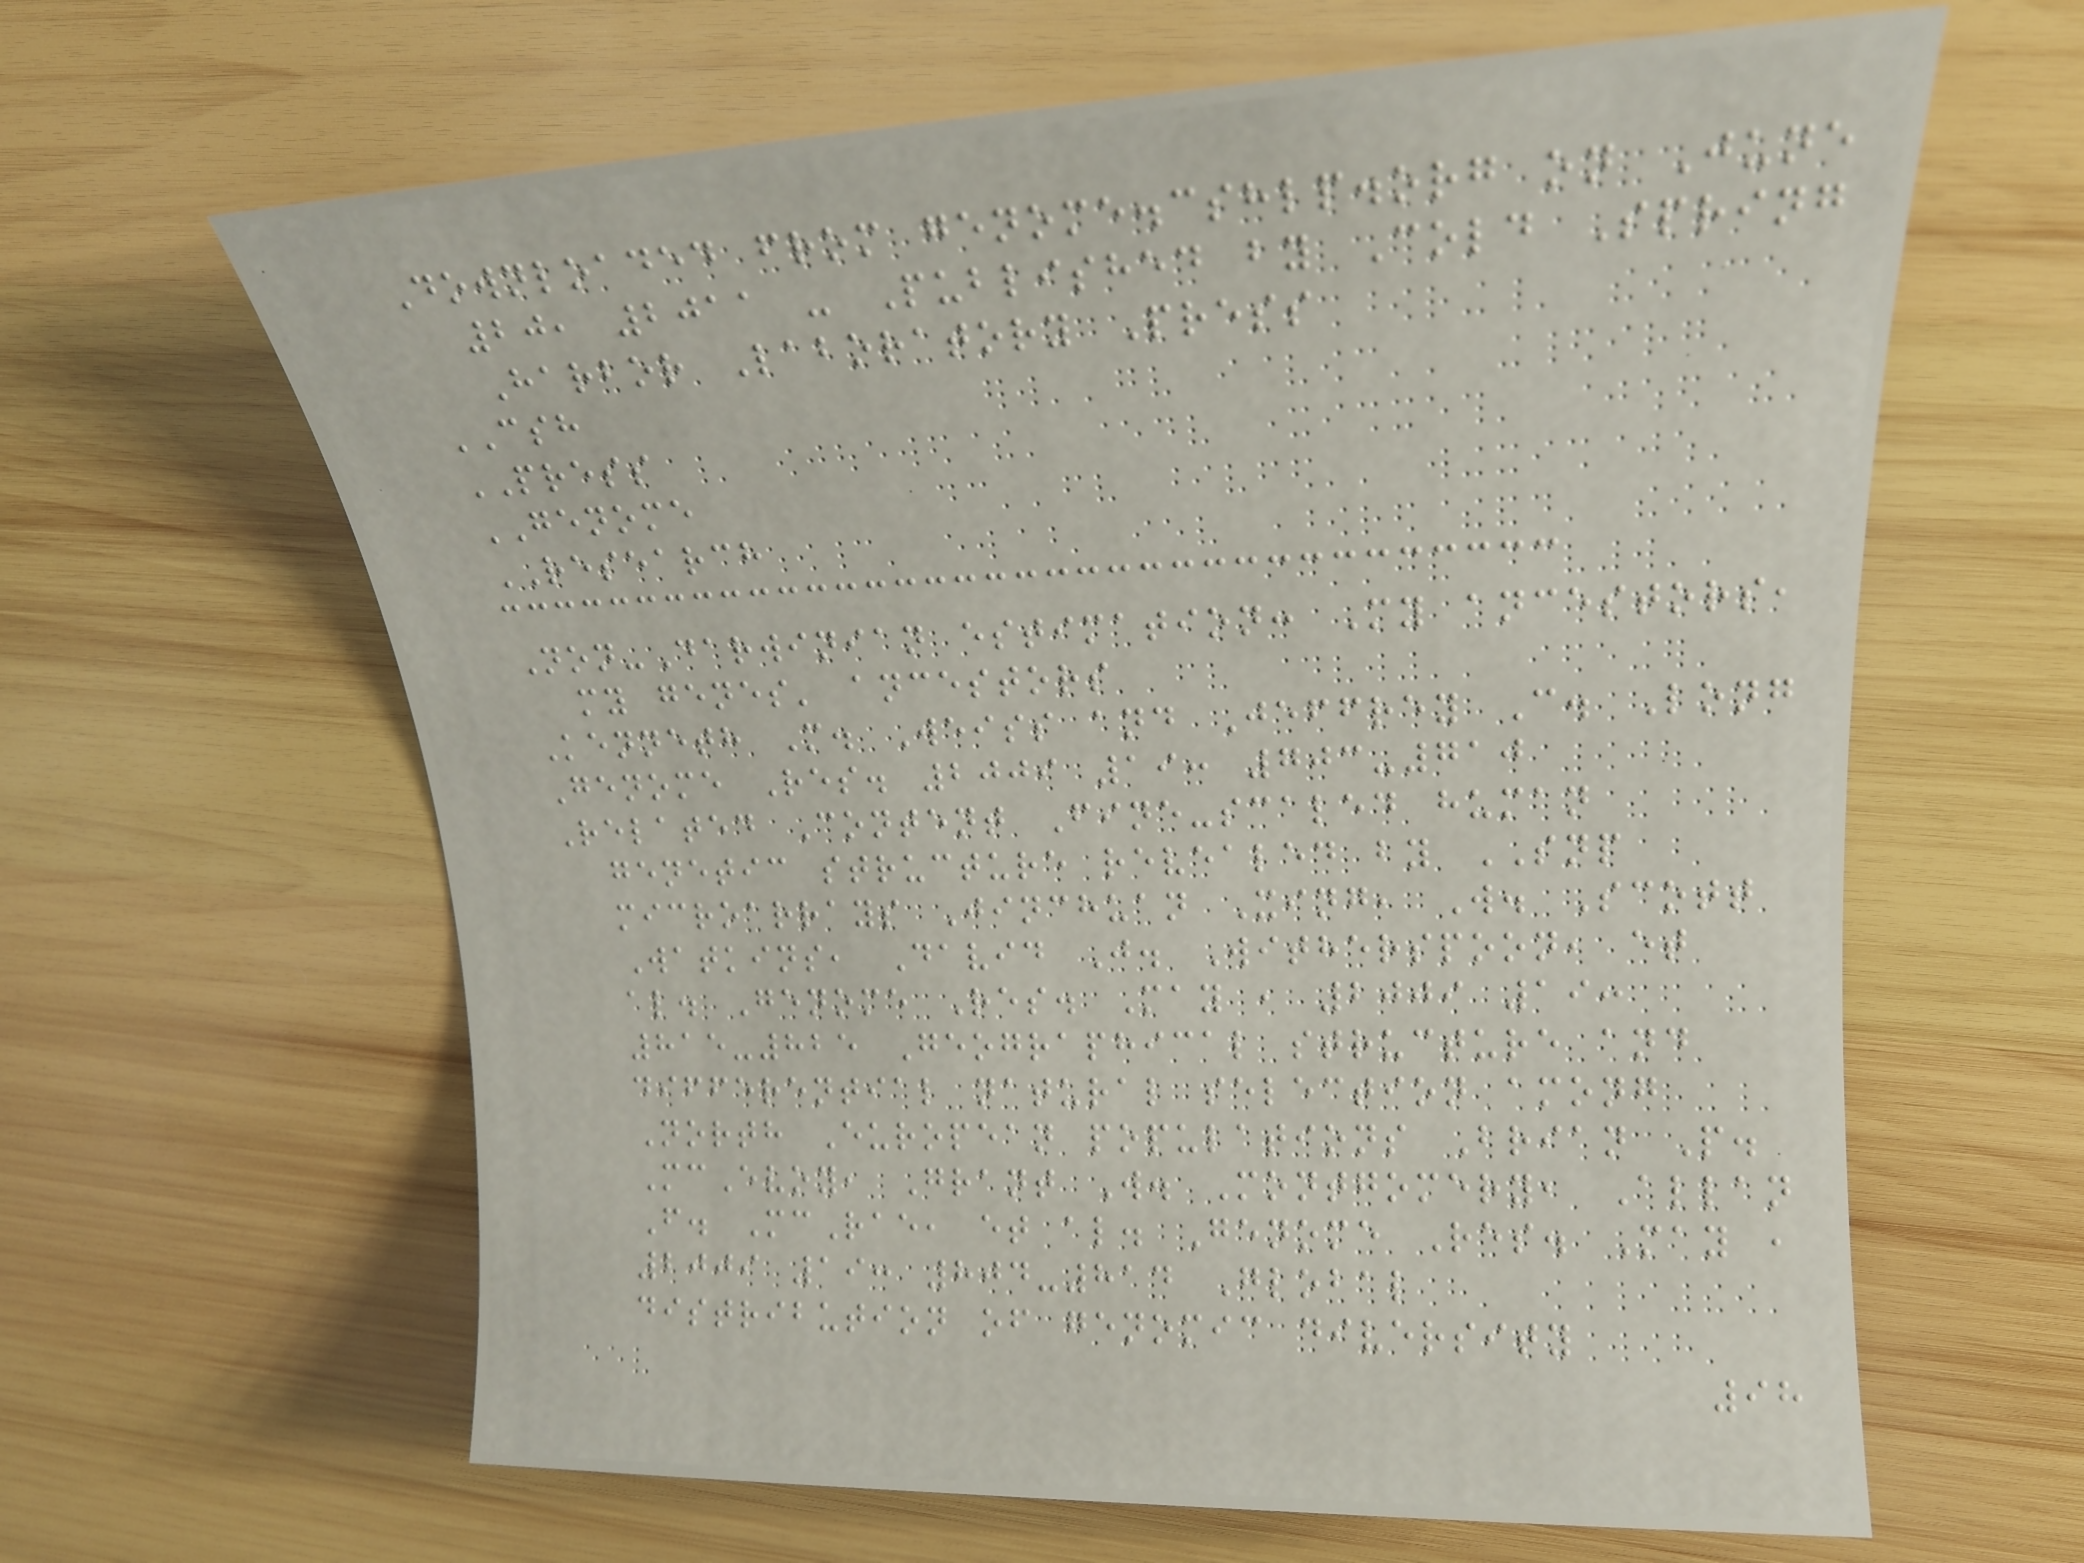Downloaded from genome.cshlp.org on June
20, 2011 - Published by Cold Spring
Harbor Laboratory Press
CSH
PRESS
GENOME
RESEARCH
Non-Darwinian estimation: My ancestors,
my genes' ancestors
Kenneth M. Weiss and Jeffrey C. Long
Genome Res. 2009 19: 703-710
Related Content Fine-scaled human
genetic structure revealed by SNP
microarrays Jinchuan Xing, W. Scott
Watkins, David J. Witherspoon, et
al. Genome Res. May , 2009 19:
815-825 Geographical structure and
differential natural selection among
North European populations Brian P.
McEvoy, Grant W. Montgomery, Allan
F. McRae, et al. Genome Res. May ,
2009 19: 804-814 Global
distribution of genomic diversity
98
